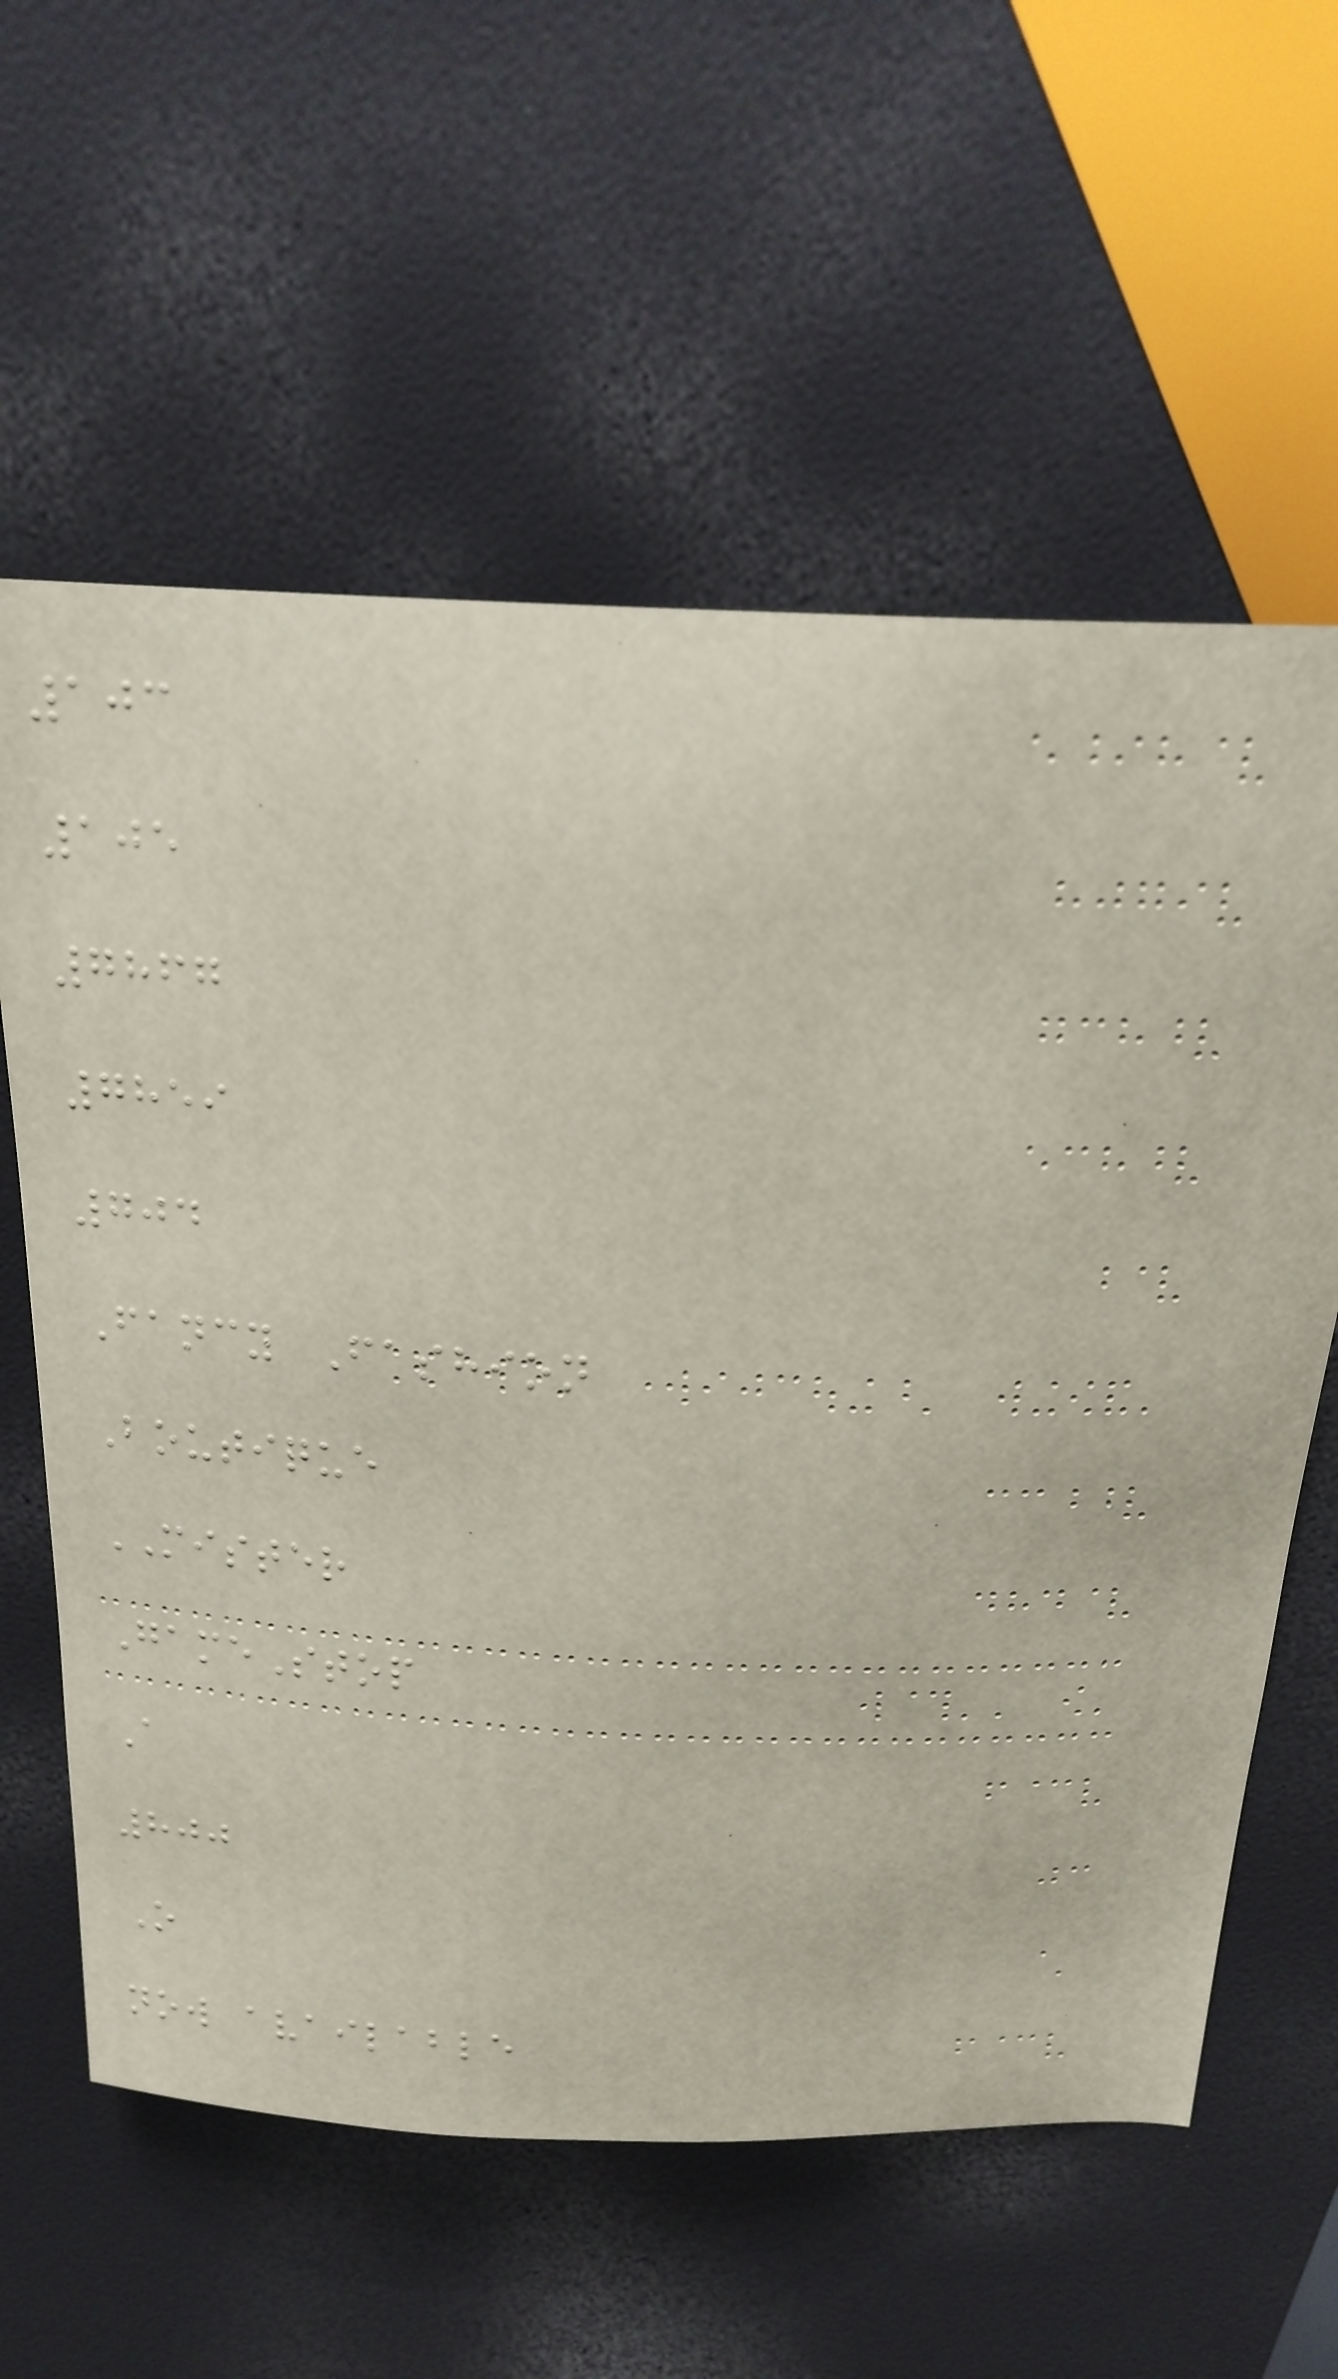103
105
7867
7859
704
Fancy Fashion
Boutique
MISTER
GameStop
A
800
O
now available
